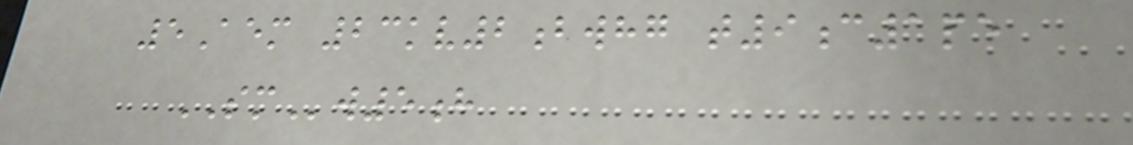5Aem 23kv2bwhg t9c1pe
SMw5h
